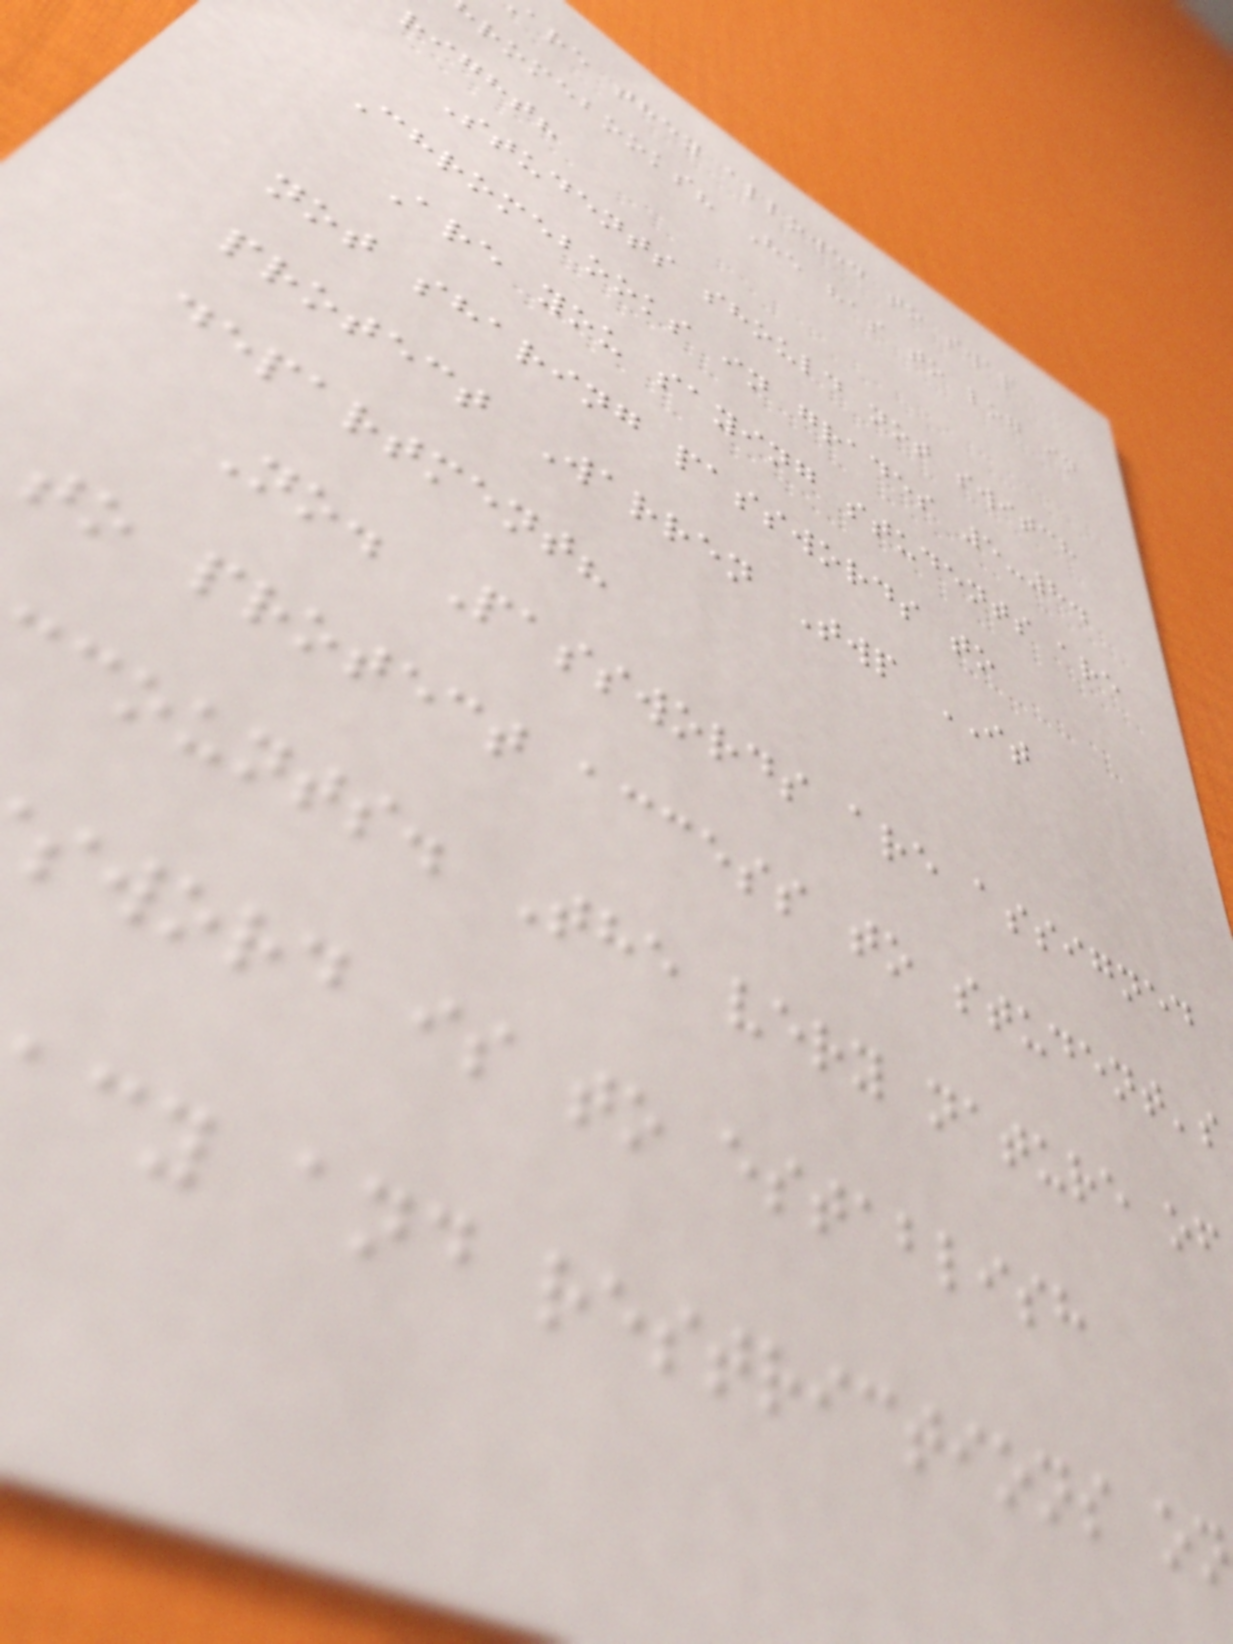are they allowed to swap
romebooks? He has to log in
right?
Students should not switch
Chromebooks in grades 5-8.
Are you saying students are
not sharing passwords to
protect Warren Twp IT
department?
No. Passwords are assigned
to protect access to student's
counts. The very nature of
sword is to establish
cy and restrictions on
